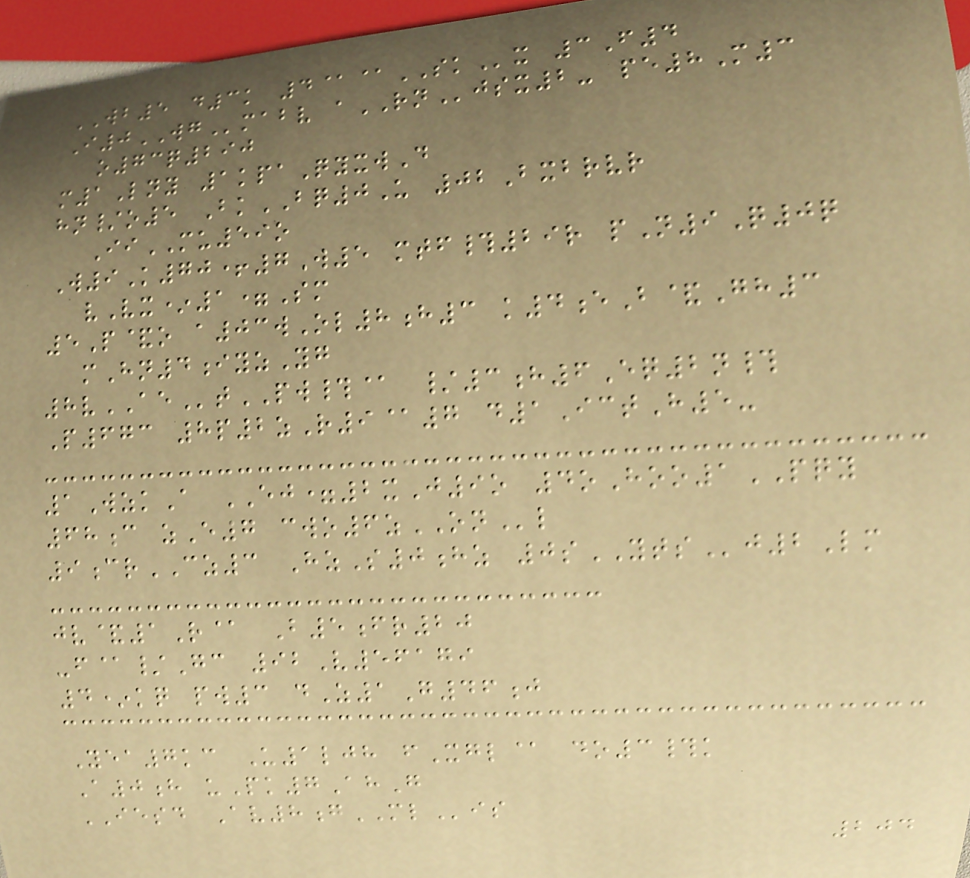WB5 d3k 4@@SKx 3F4
I0WGmabv aRNjsx2- pe8M3
o73q290
m1Lny 1kpaQyxwD
hn/o5 BkBQ0U 02Bxbrvr
IiMU59o
W9K70+7W5 mtf#29r pN9Q0q
vVx*1=Sm
5P&o a03wOl8h3 k4eB&Gh3
mHn4iyzYg
8vAEtPW#@ /3h6Eq2n#
P673 8p2zR9@7 d1IctH5-
1WzkA EJ=2xJ9o 4oHoo1PQY
68c zE7 cwo6zONl
9crCZ3 HzS0hz 0sYTSj2Lm
jv&1R@ B5fr20
-f@/Gc 92V56179
4*kq pw3 dZ1G46j
Yea7kc U1ljh fXgl@ do3#k
A0h uPk7AhG
IESD Av8gMLis
204
